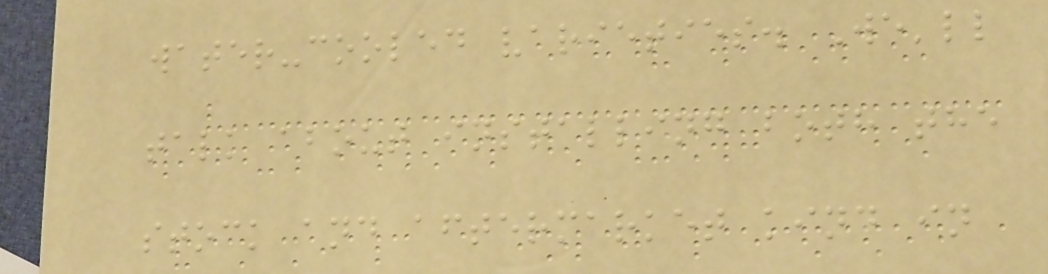water-cooled varieties. We'll
talk about installing both the
stock and aftermarket kind in
